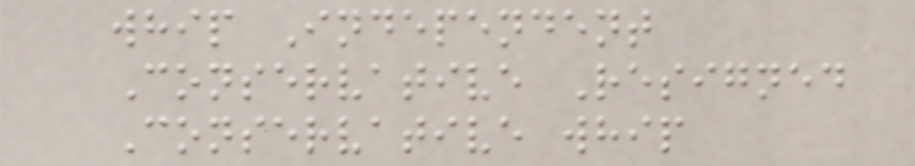whip Independent
Conservative Resigned
Conservative whip
